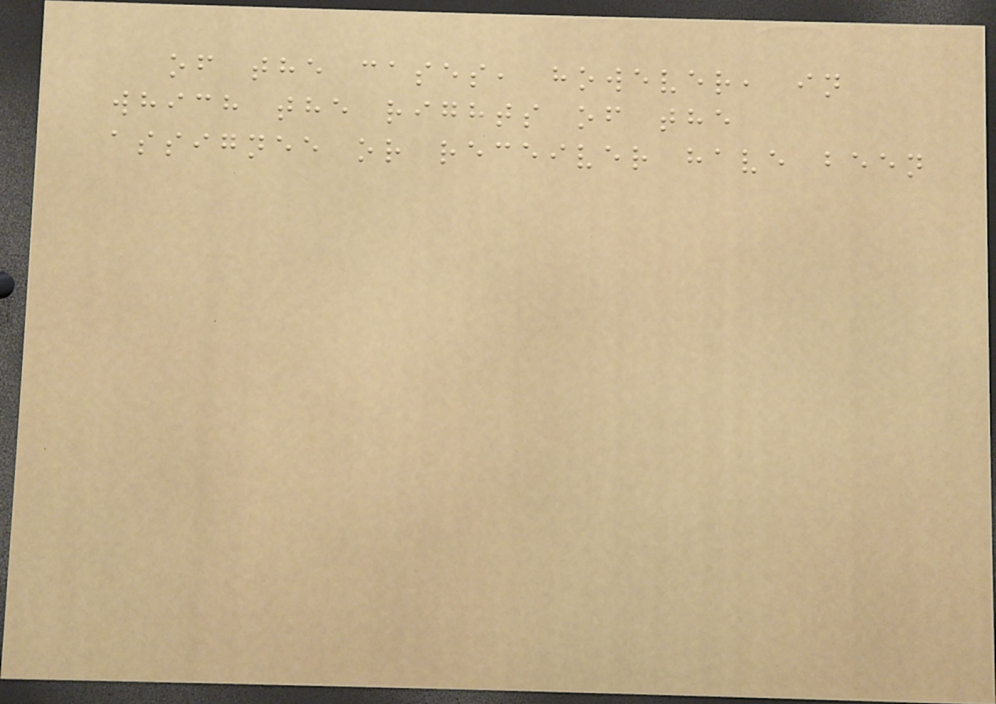of the cases, however, in
which the rights of the
assignee or receiver have been
